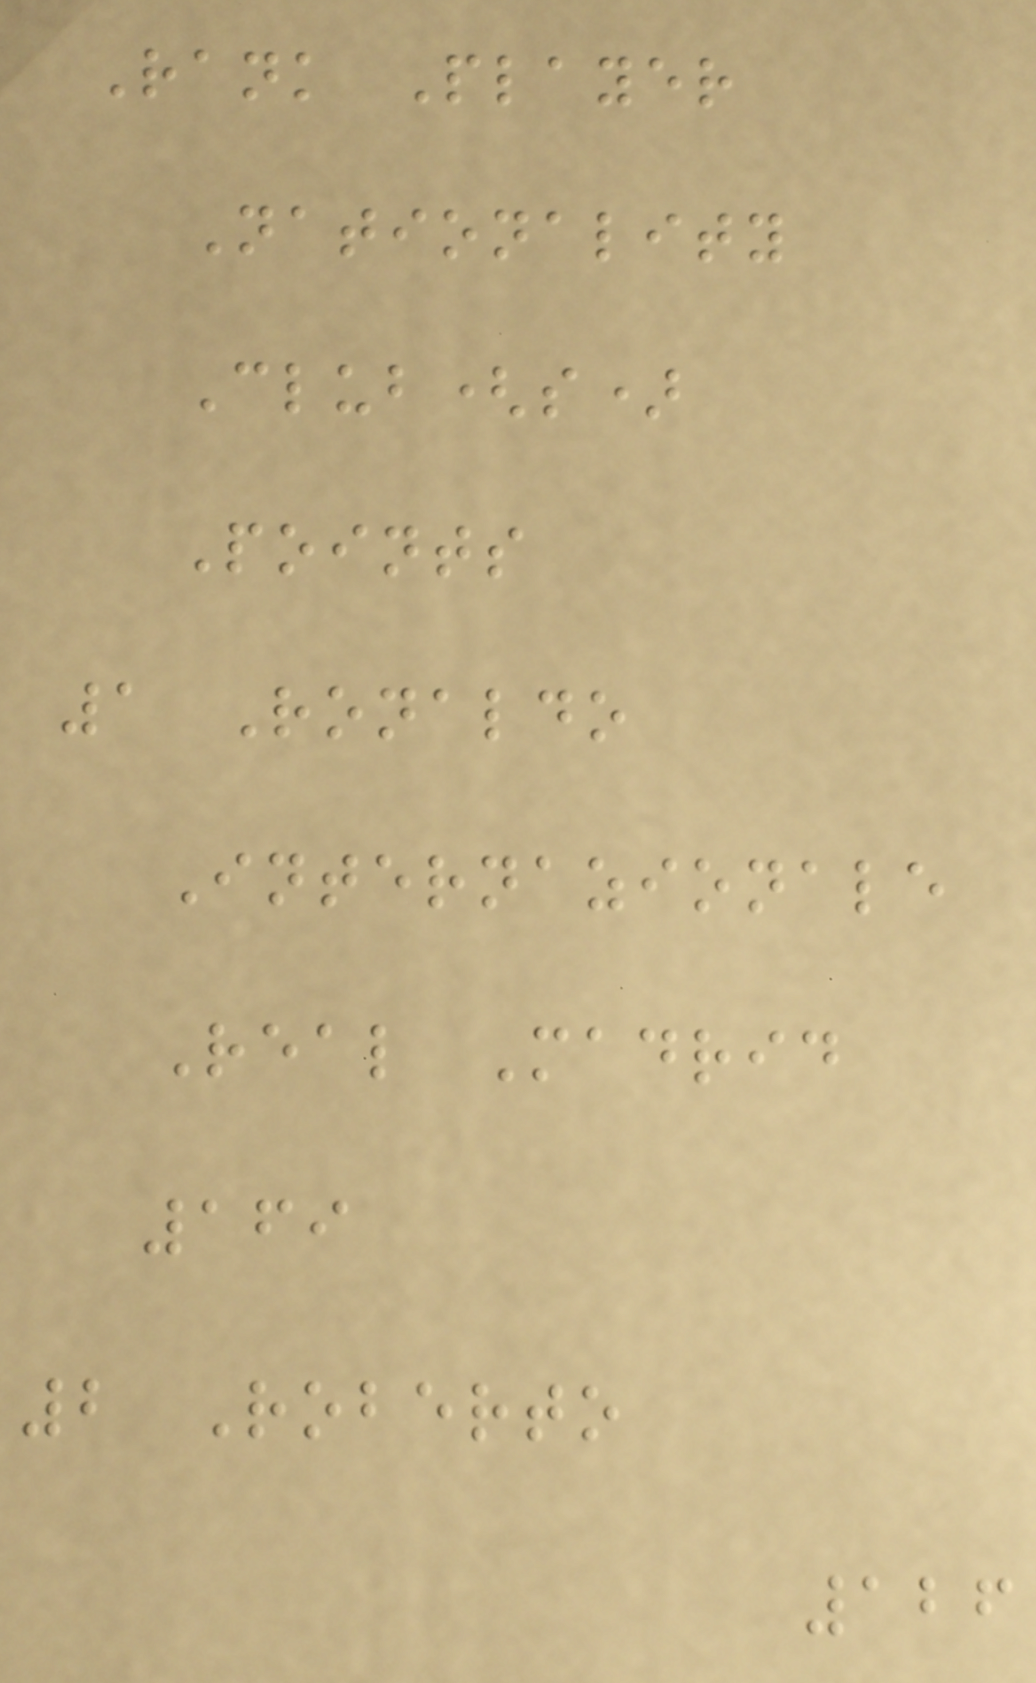Rank Player
Nationality
Club(s)
Points
1 Ronaldo
Internazionale
Real Madrid
169
2 Roberto
126
